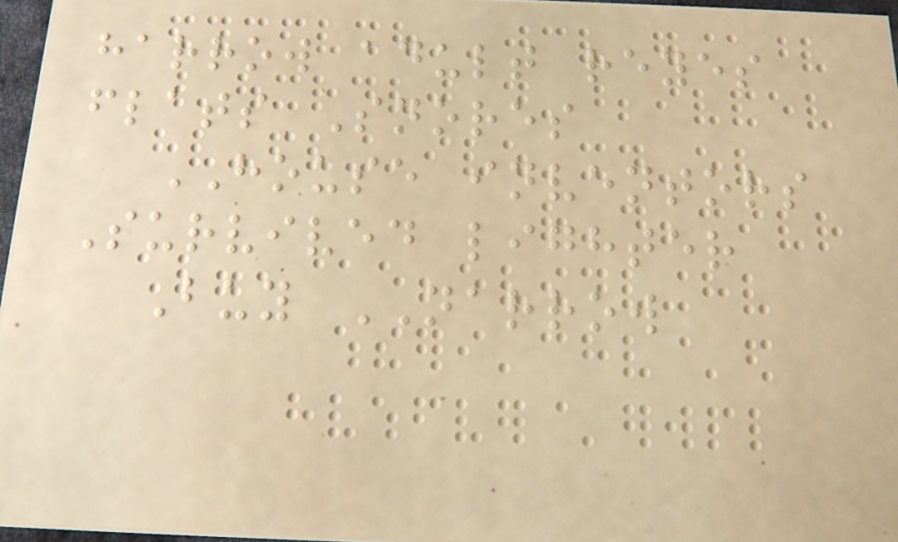harrow adult reyes
flats Snores
HOUSE inventors
Survived lighter
Buy NARROW
